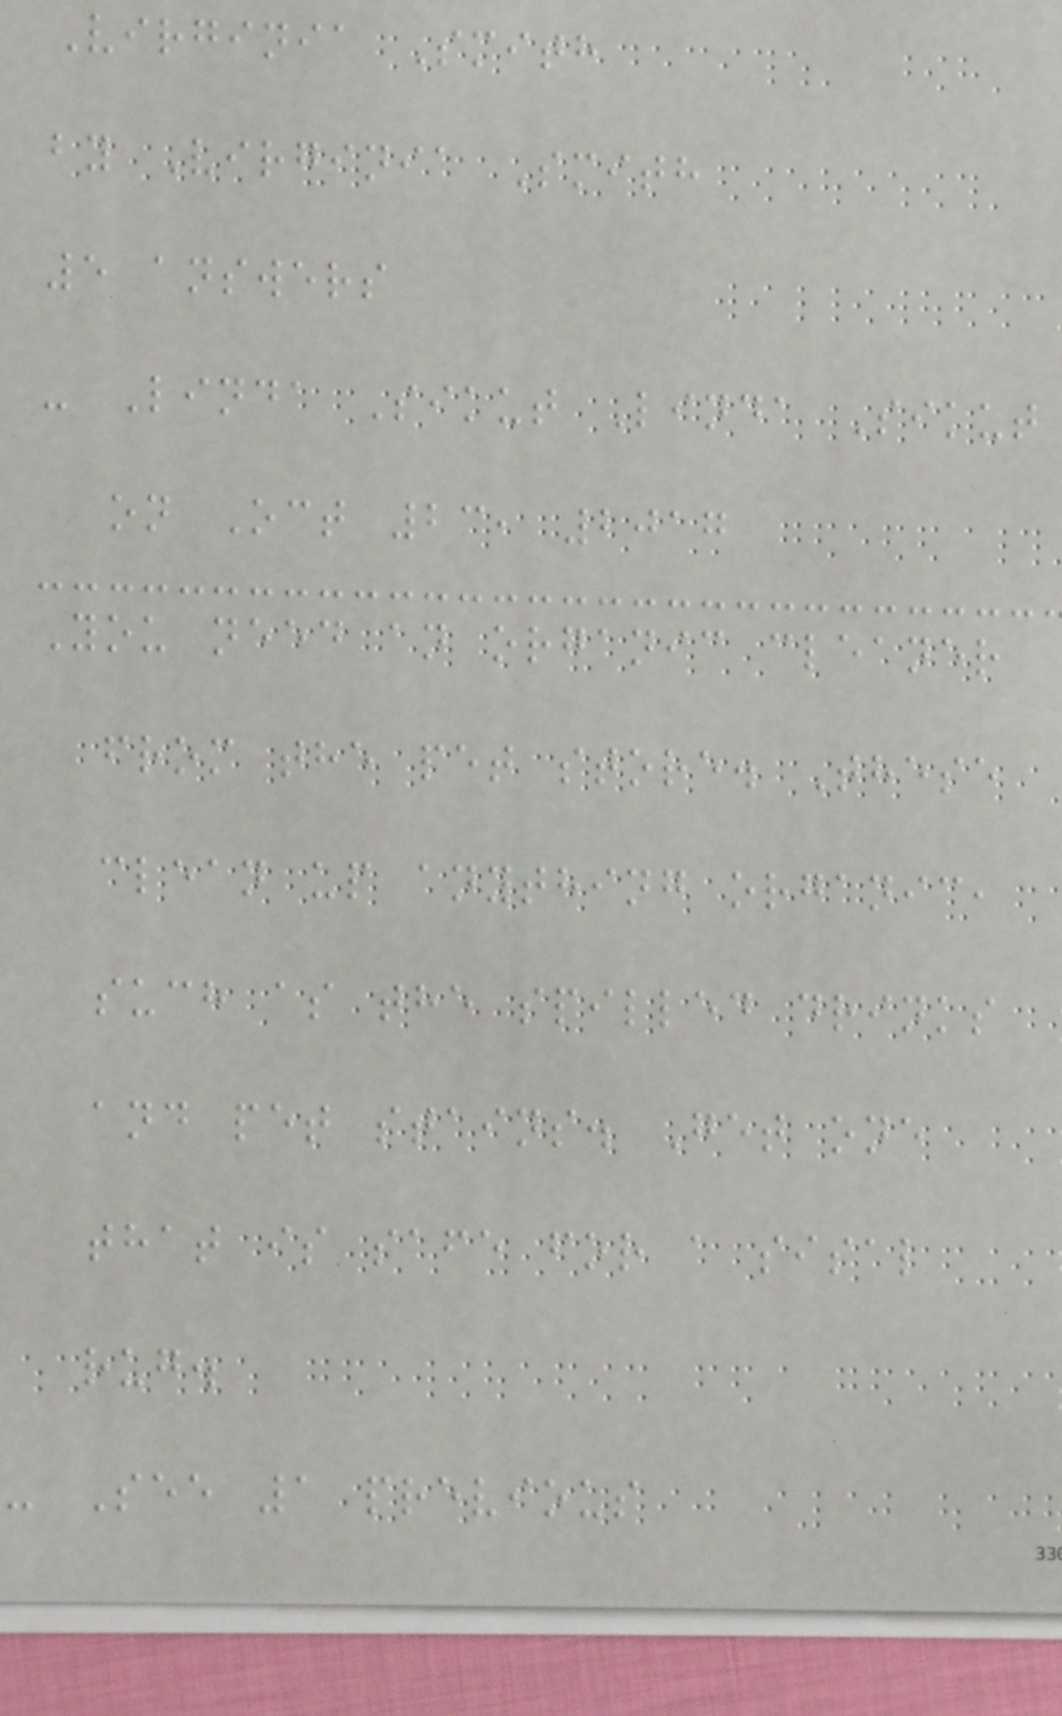Virginia Smith
by Virginia Smith
5 answers
- Linda Sikut Linda Sikut
on Oct 23, 2017
You need an organic cleaner
from the pet store. These
clean up anything organic,
such as the spilled drinks
and pet stains. Get one
that is safe for a sisal
rug.
- See 1 previous
